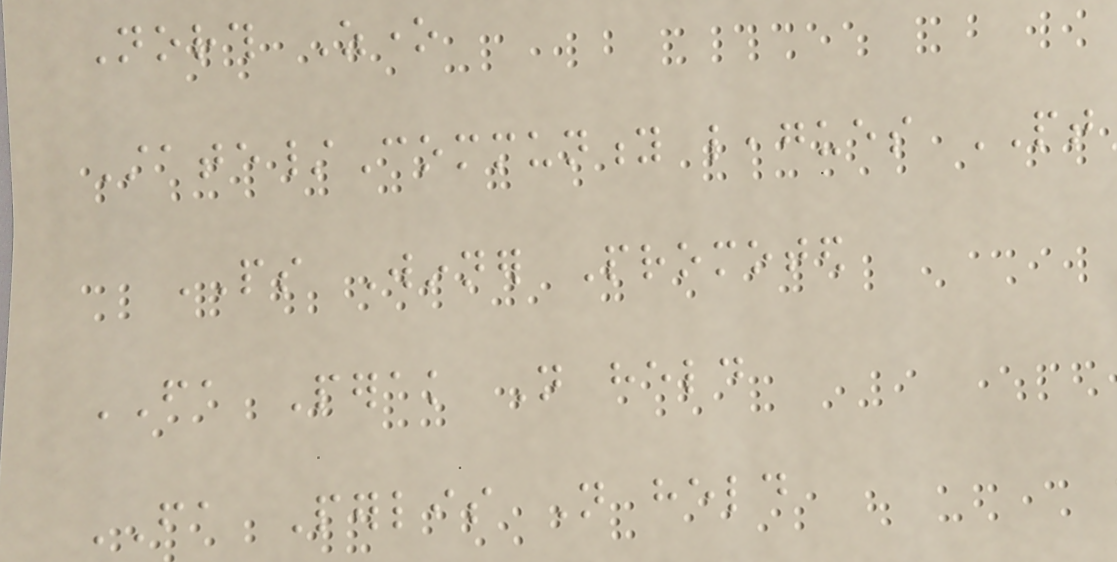North Zone
State/Community leagues PT
PS Winner Promoted
FA Perak Not held
FA Perlis Not held
